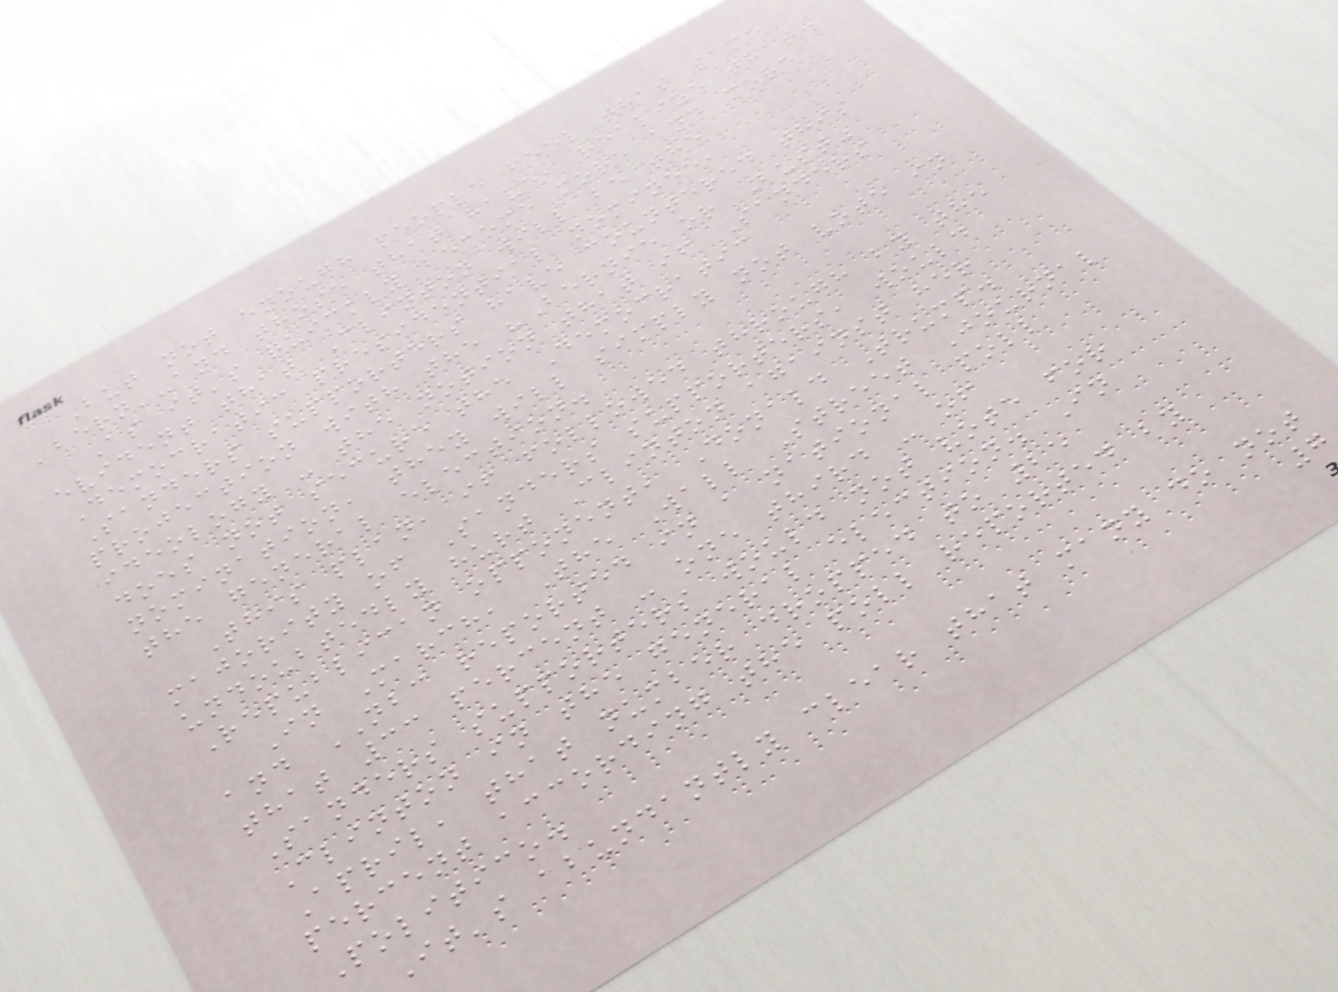But not enough people feel that same
'bern'-and those that have, realize that.
As it's quickly become more and more
evident that Clinton will be the
Democratic presidential nominee,
Sanders supporters have countered this
projection with the "Bernie or Bust"
ideology - the notion that if Sanders
does not secure the Democratic
nomination, they will simply not vote in
the general election.
This plan, if followed through by the
majority of Sanders supporters, would
undoubtedly hurt Clinton against her
Republican opponent, Donald Trump.
In March, The Wall Street Journal
and NBC reported in a national poll
that 33 percent - one third - of
Sanders supporters would not vote for
Clinton in the general election. In
April, that number dropped to 25
percent according the poll reported by
Politico.
It's abundantly clear that many do not
7
